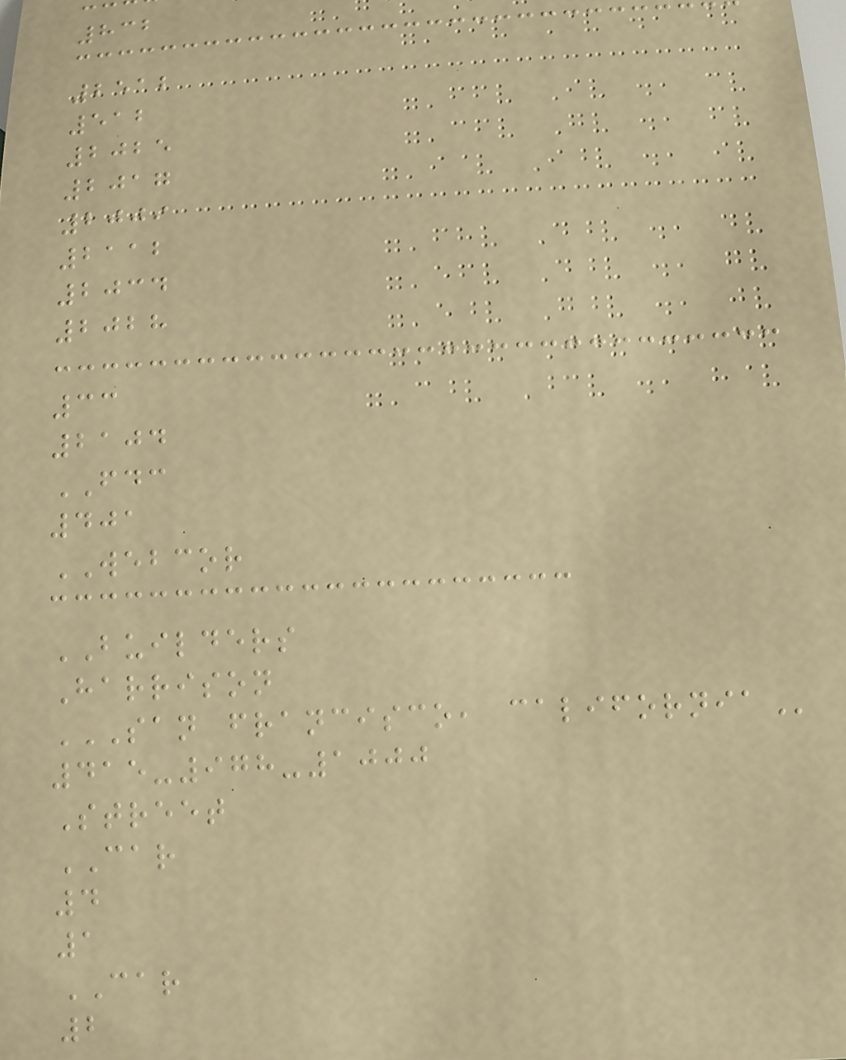832
2512
512
2025
2017
2009
2112
2034
2028
33
2104
FDC
401
WEBCOR
BUILDERS
Harrison
SAN FRANCISCO, CALIFORNIA
415-978-1000
Street
CAR
4
1
CAR
2
